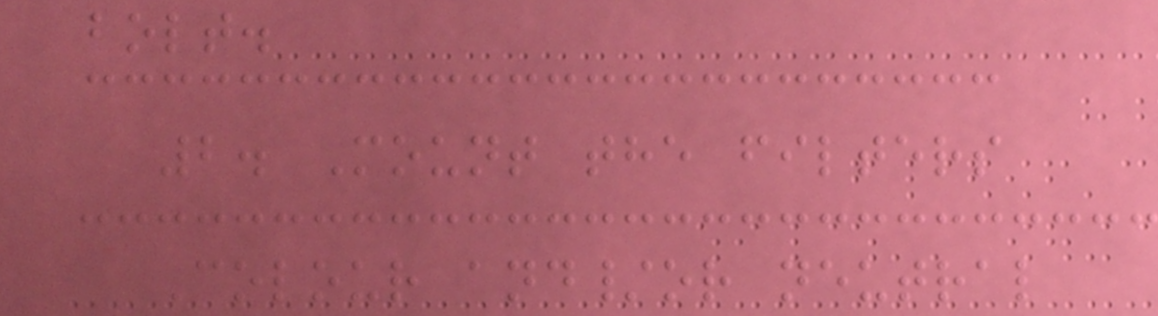bolt.
2. Mount the filters
Colour and/or neutral
